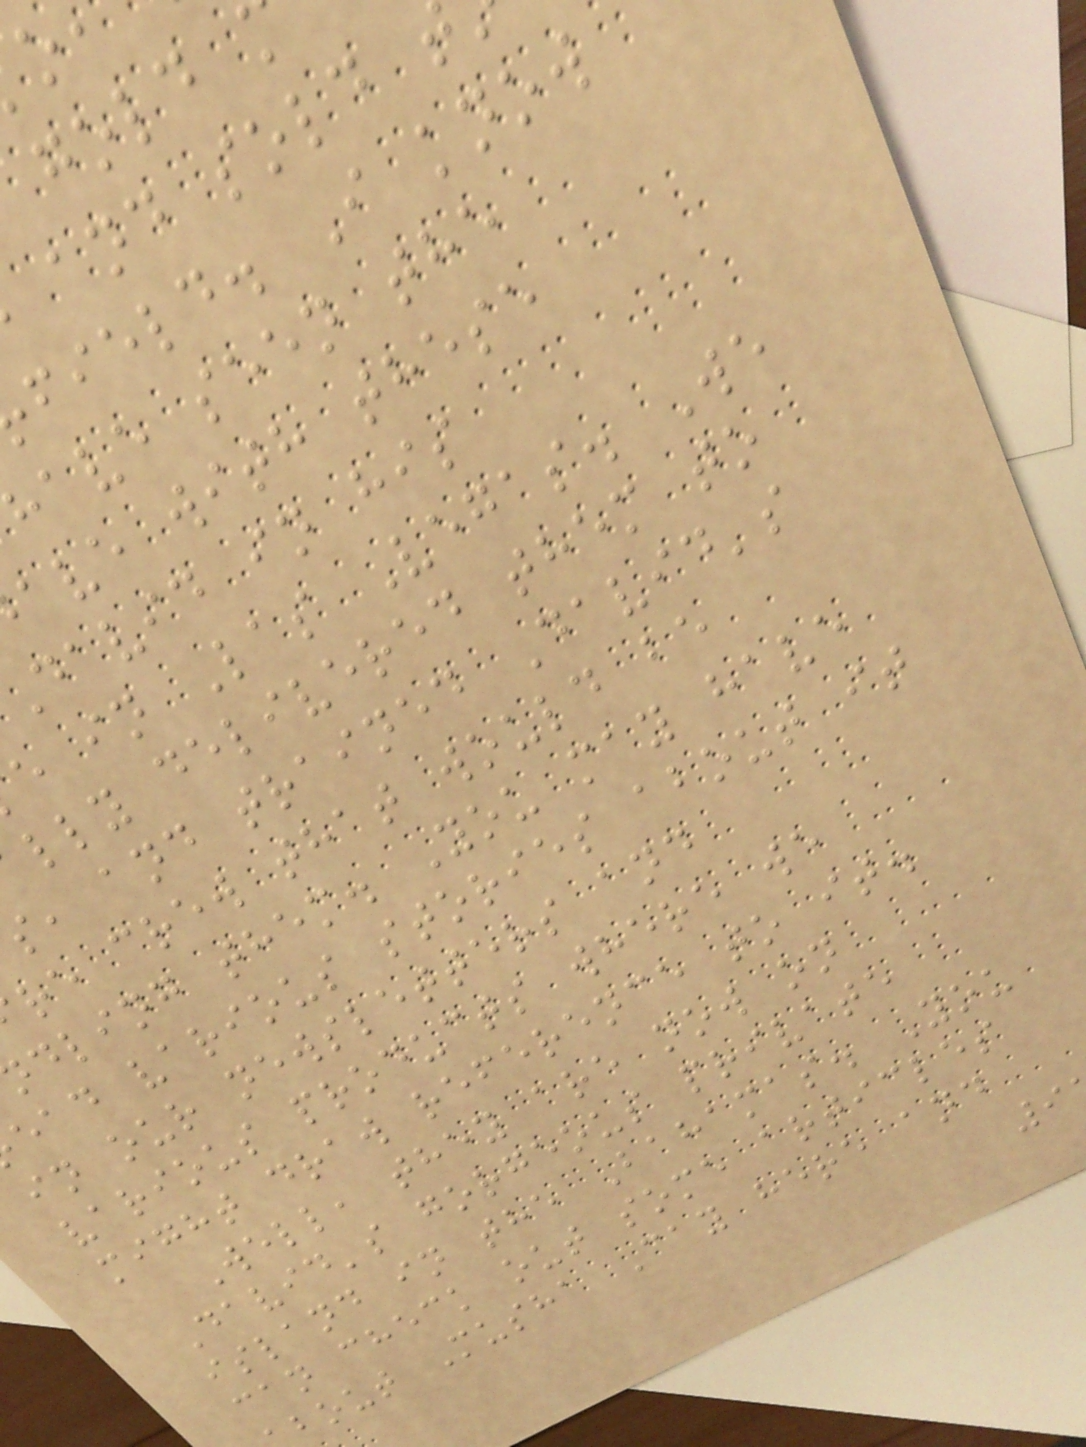and sold
field. I know
have seen the
ave with these
david in his
e in Las Vegas. We
lly delivered them to
s, and trained David's
re crew that would be
dling them. You may have
ead various stories about it
in our newsletters and
various products where we
might draw reference to it.
Well, they are now on
David's gorgeous private
island in the Bahamas. You
can check out some articles
bout Musha Cay here and
